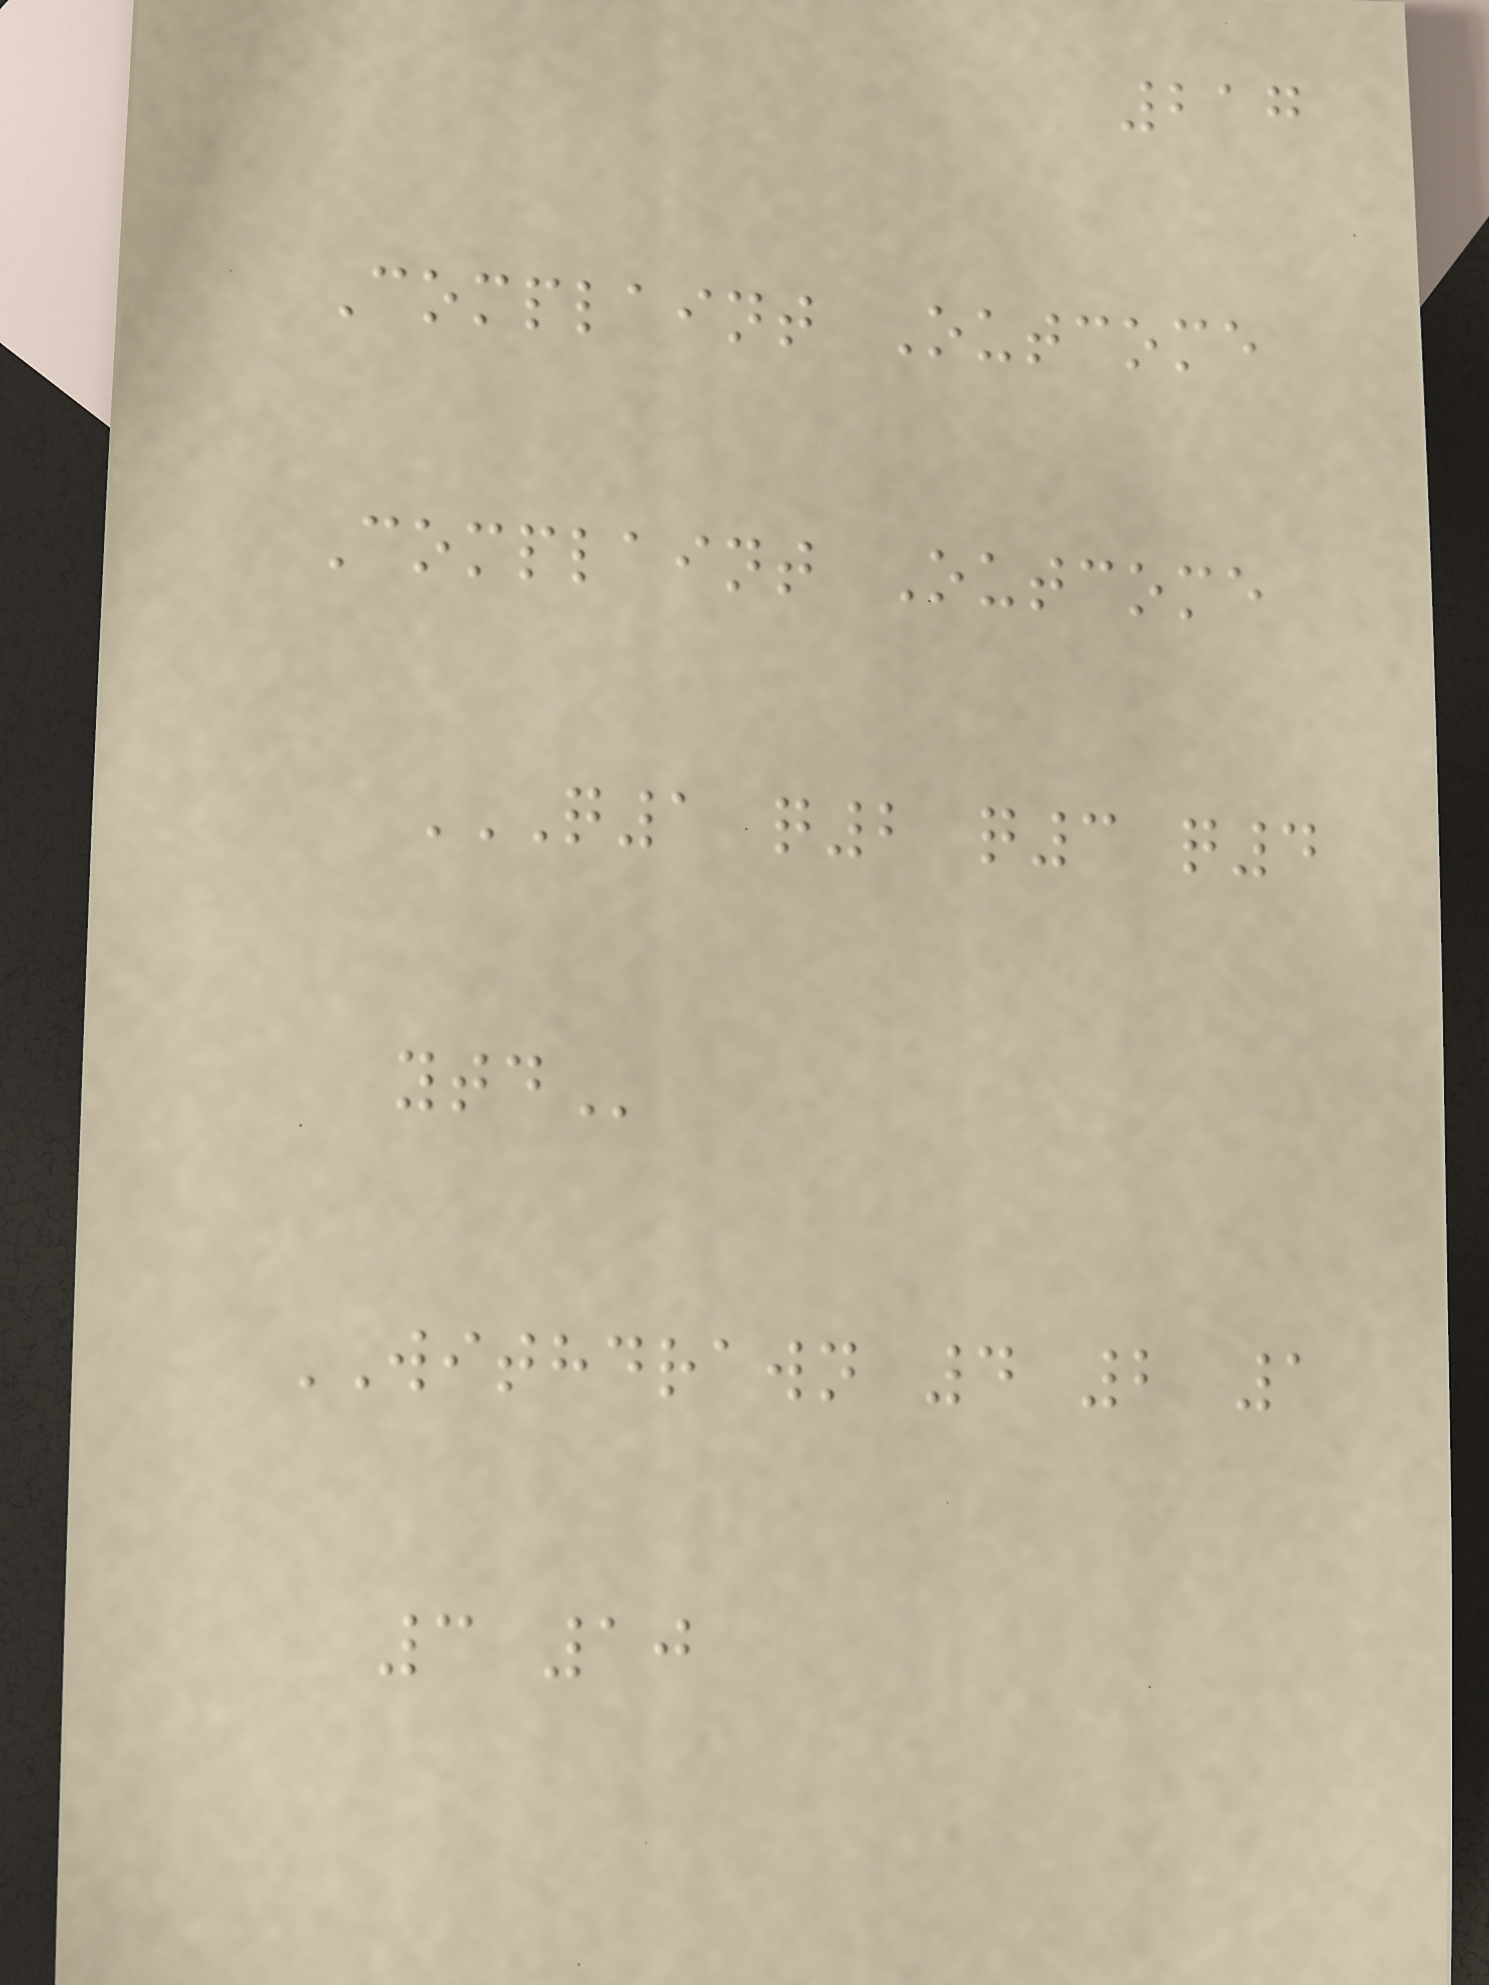217
Complaint Outcome
Complaint Outcome
Q1 Q2 Q3 Q4
YTD
WITHDRAWN 4 2 1
3 10
